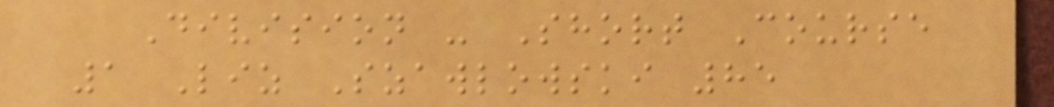Division - Short Course
1 Liz Szawlowski 85
